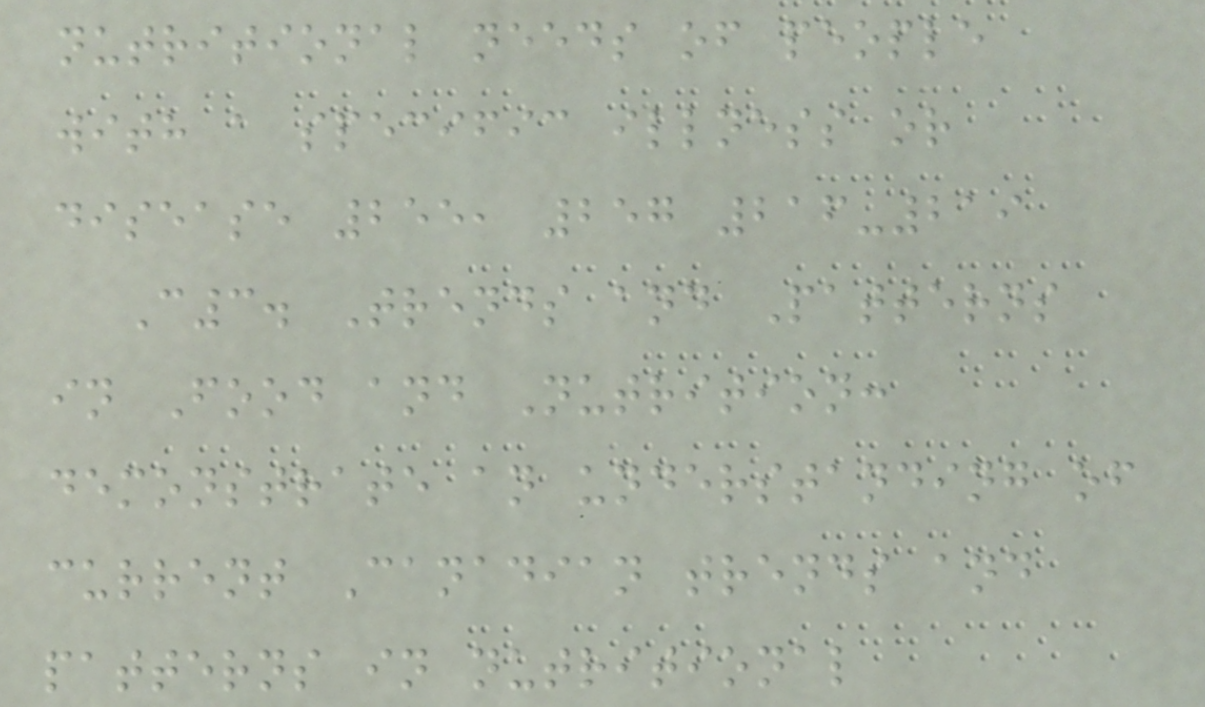nutritional needs of people
with a specific illness or
disease 255, 257 216-219
C3. Trends and Patterns
in Food and Nutrition:
demonstrate an understanding of
current Canadian trends and
patterns in nutritional
